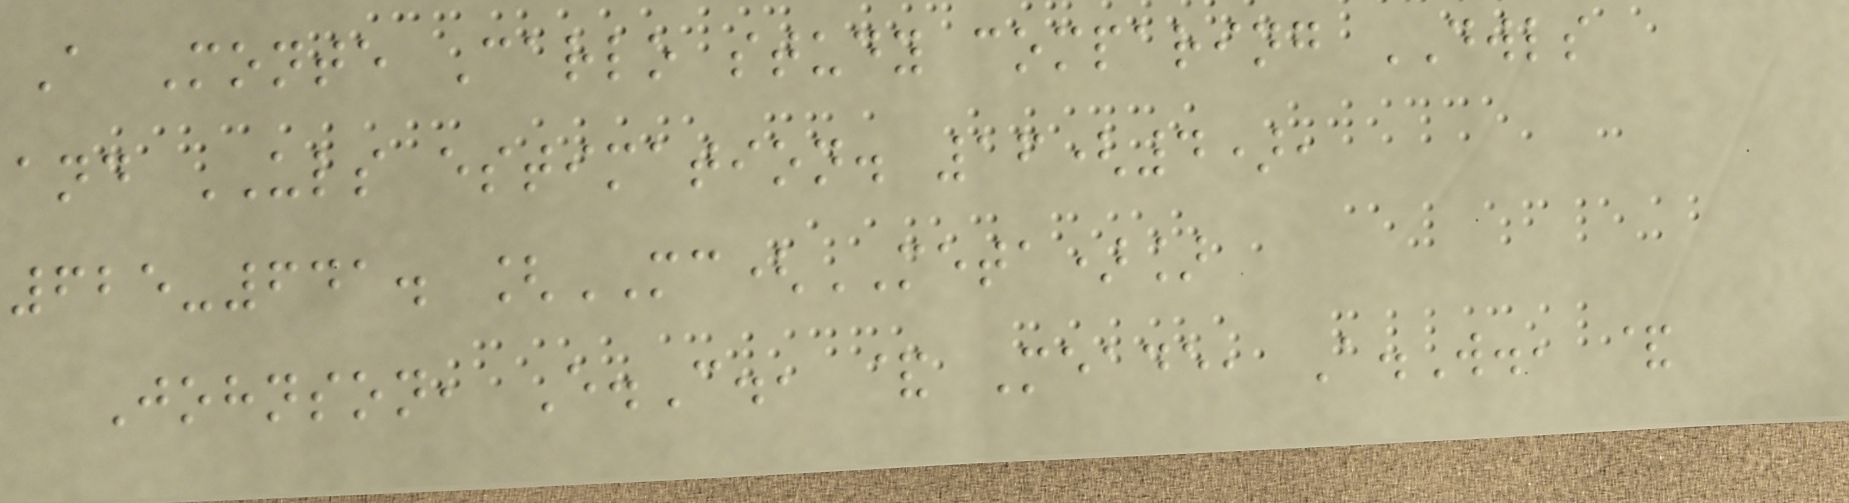A Monte Carlo study comparing DWLS
and ULS estimation. 16(4),
625-641. [MC(META)]
Johnson, E.C., & Meade, A.W., &
